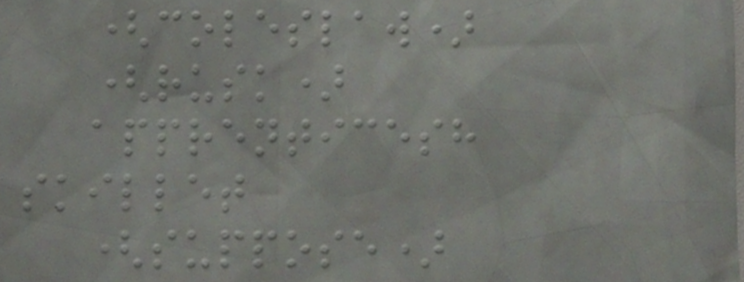(coleslaw)
(rusk)
apprenticesh
skillet
(suppose)
